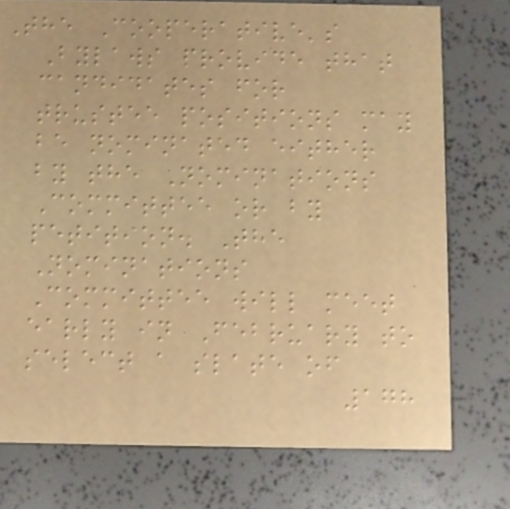The Cooperative's
Bylaws provide that
candidates for
trustee positions may
be nominated either
by the Nominations
Committee or by
petition. The
Nominations
Committee will meet
early in February to
select a slate of
178
